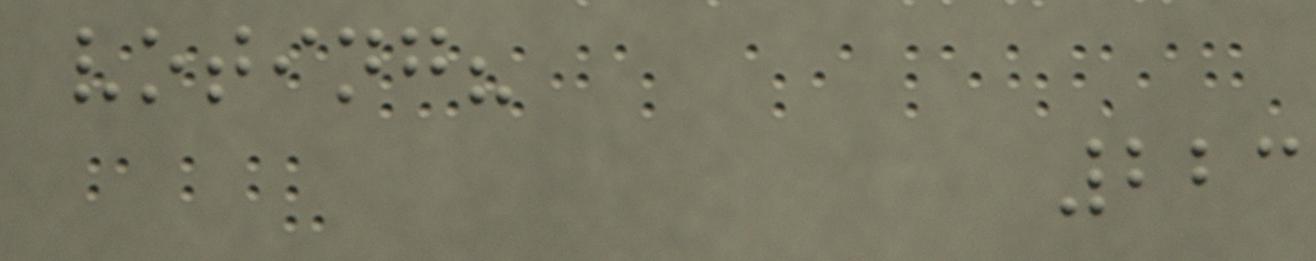voting?
223
